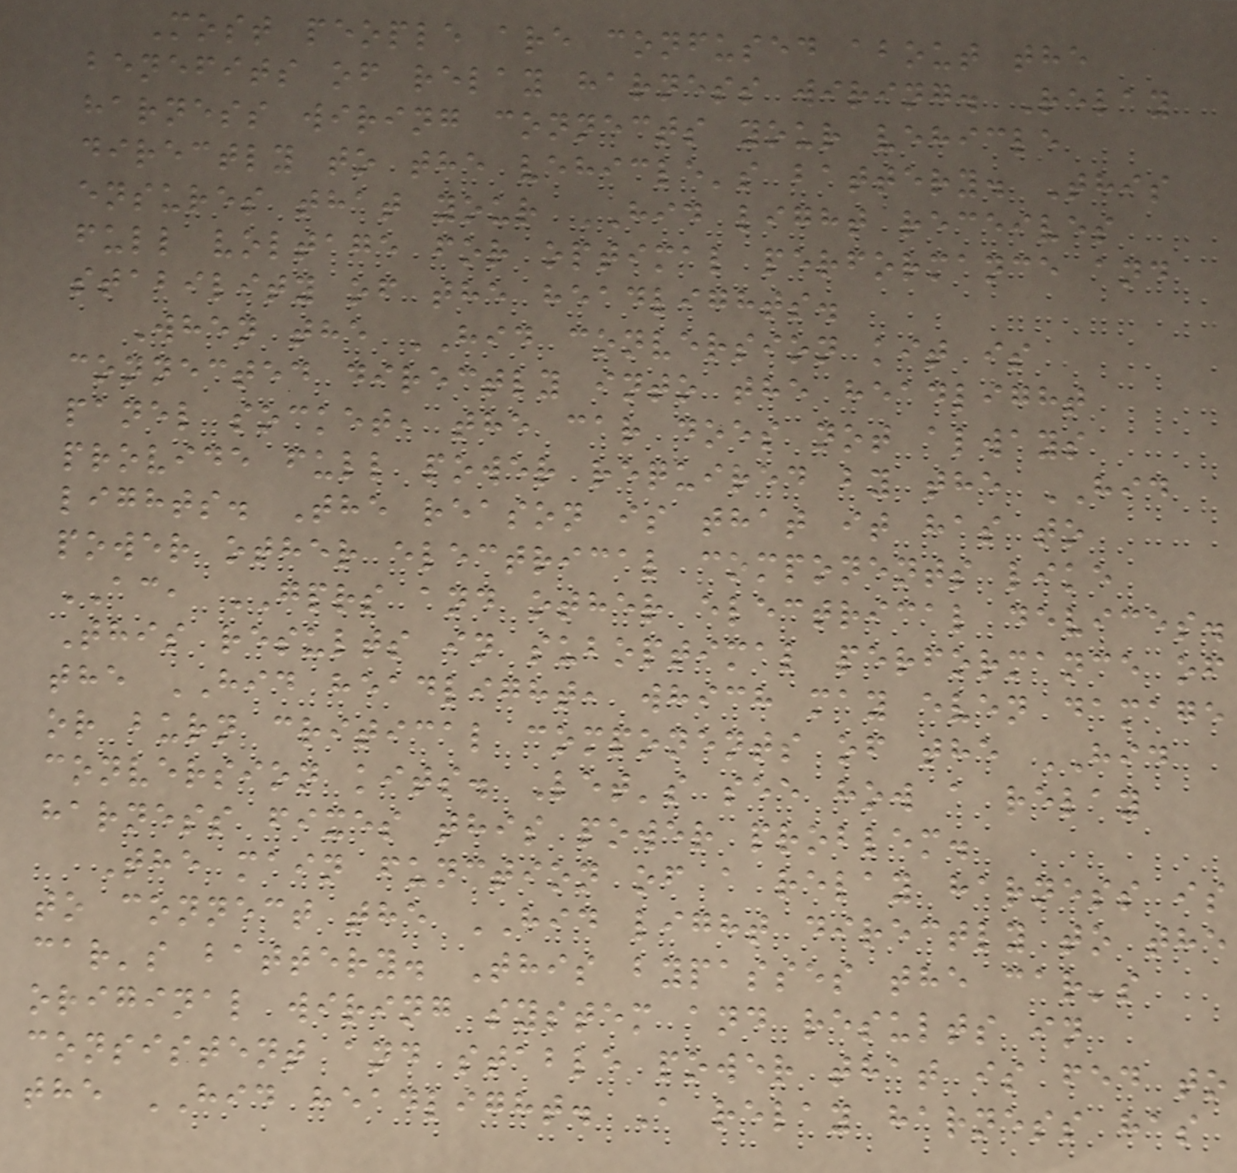Most people are confused about the
benefits of relay harness wiring. Relay
harness wiring connects your vehicle
directly to the vehicle's battery. This
ensures that your HID light receives
full voltage for optimal performance and
stability of the headlights.
When the HID conversion kit is
connected directly into the headlight
panel socket, the car does not always
provide full power required by the HID
lights. The reason is that it has to
power other electrical components like
AC, GPRS and other electrical devices.
This results in suboptimal performance of
the HID headlight, which may even damage
or burn critical components of the HID
conversion kits. Let's see how a relay
harness fixes this power problem.
The main function of a relay harness is
to connect the HID light directly to the
car's battery. This bypasses the car's
original wiring system and results in
consistent and stable power that is fed to
the HID headlight. A relay harness has
